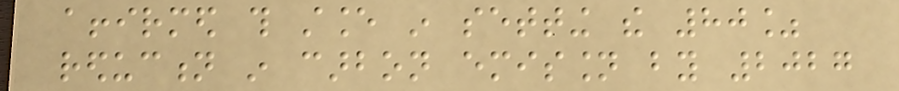affirmed this stance in setting the 80%
reduction in carbon emission by 2027
